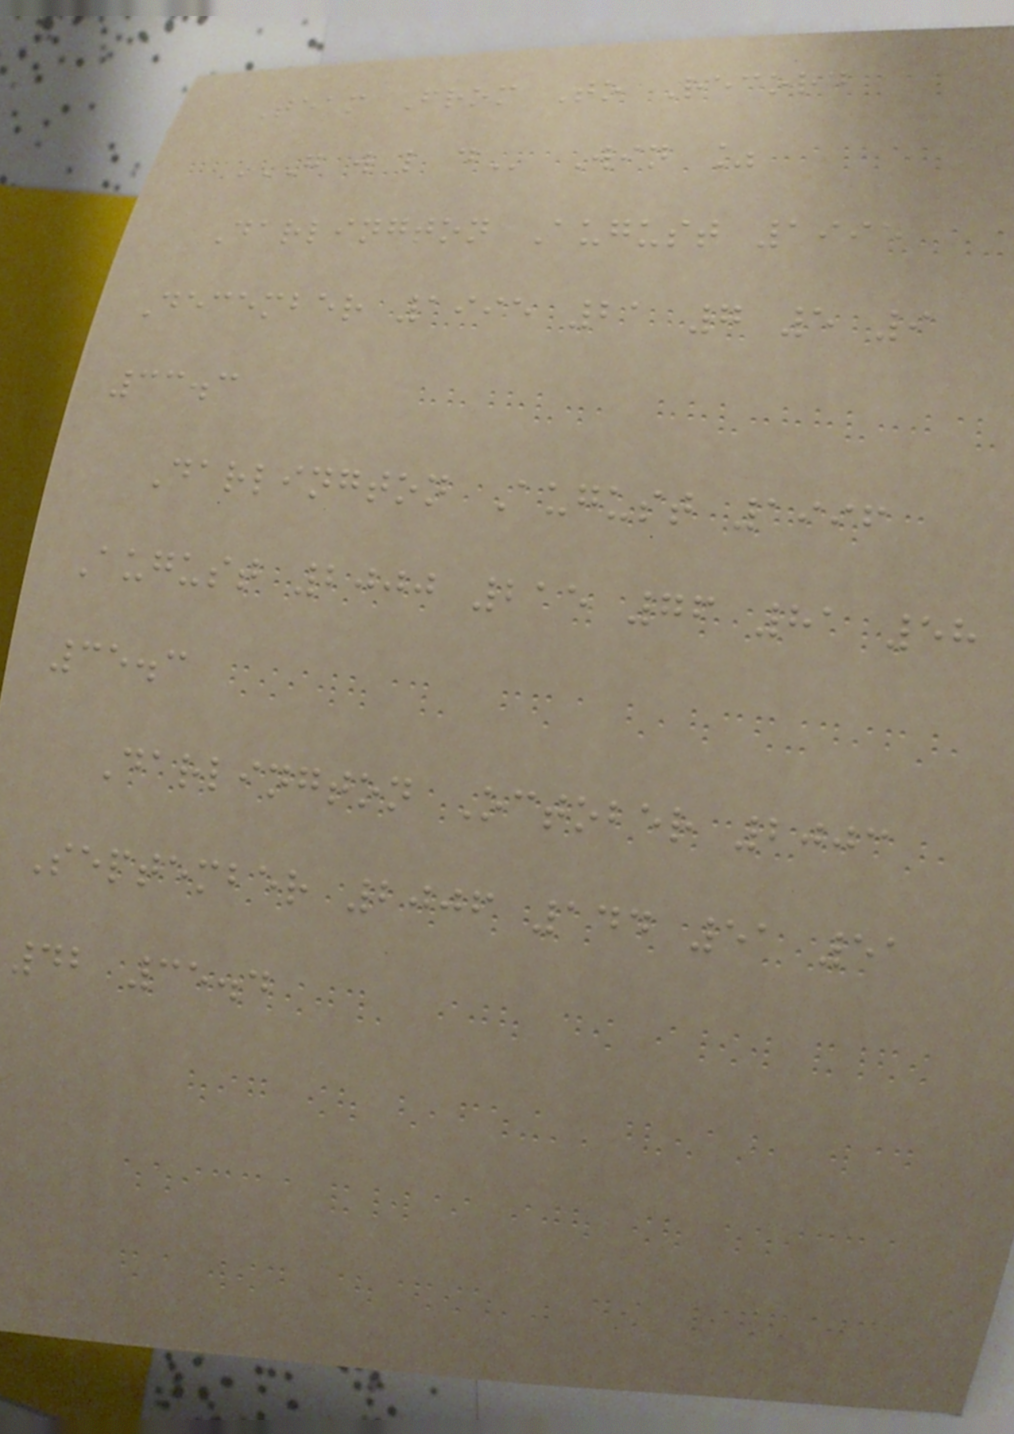Team From To Record
G W L D Win %
Darlington August 1995
December 1995 21 7 5 9
33.3
Darlington August 1996
August 2000 215 76 81 58
35.3
Darlington October 2003
September 2006 144 51 51
42 35.4
